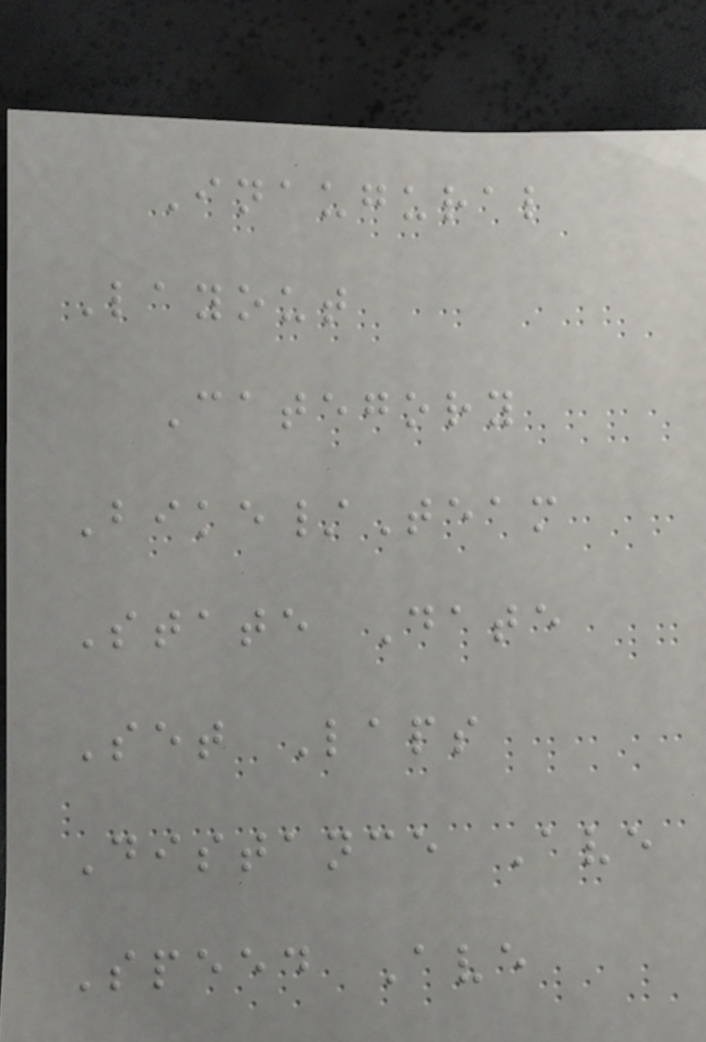Inaugural
Layout
Category
Bike/Team
State Date
Set Laps
Distance Ave
Speed Ave
